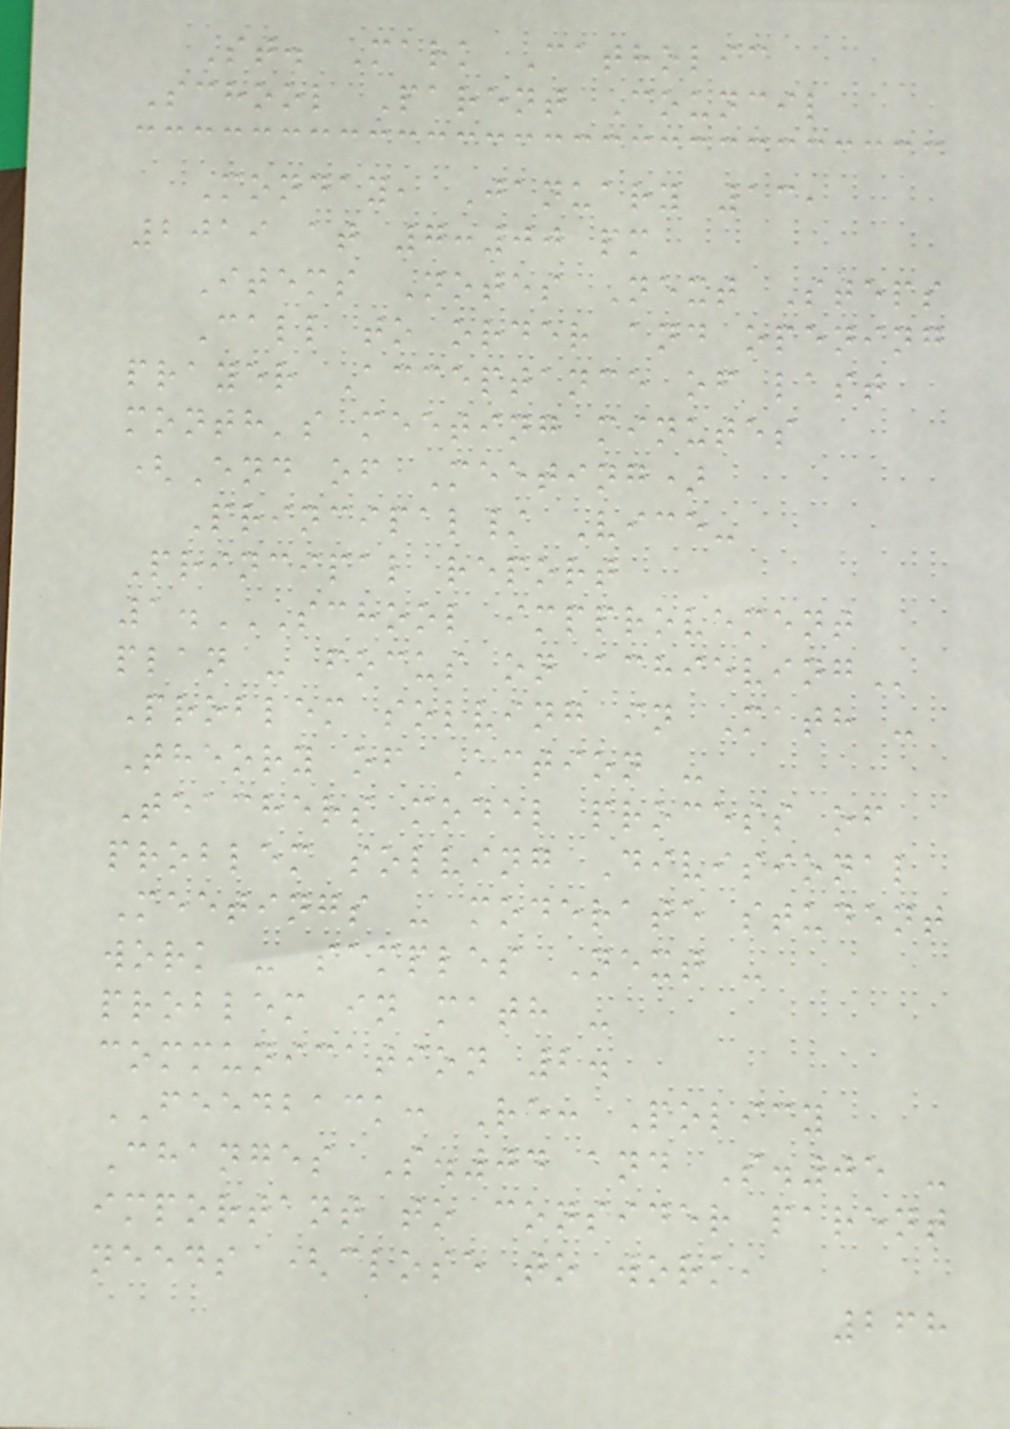St. Mark Catholic
School Parent Council
Monday, January 13,
2019 at 7:00 pm
Items Notes Next Steps
Call to order and opening
prayer Acceptance of last
month's meeting minutes
(End of Meeting)
Principal/ Vice-
Principal report
1.SCHOOL IMPPROVEMENT
PLAN - FOCUS ON ACHIEVING
Problem solving in Math -
Theory of Action -
Teachers model process of
problem solving Divisional
Meetings - moderate student
work - samples Next -
problem in math -
communication 2.
FEEDBACK: Re: Policy
Changes S.04 and S.05 -
important to consider parent
needs (close to work,
268
